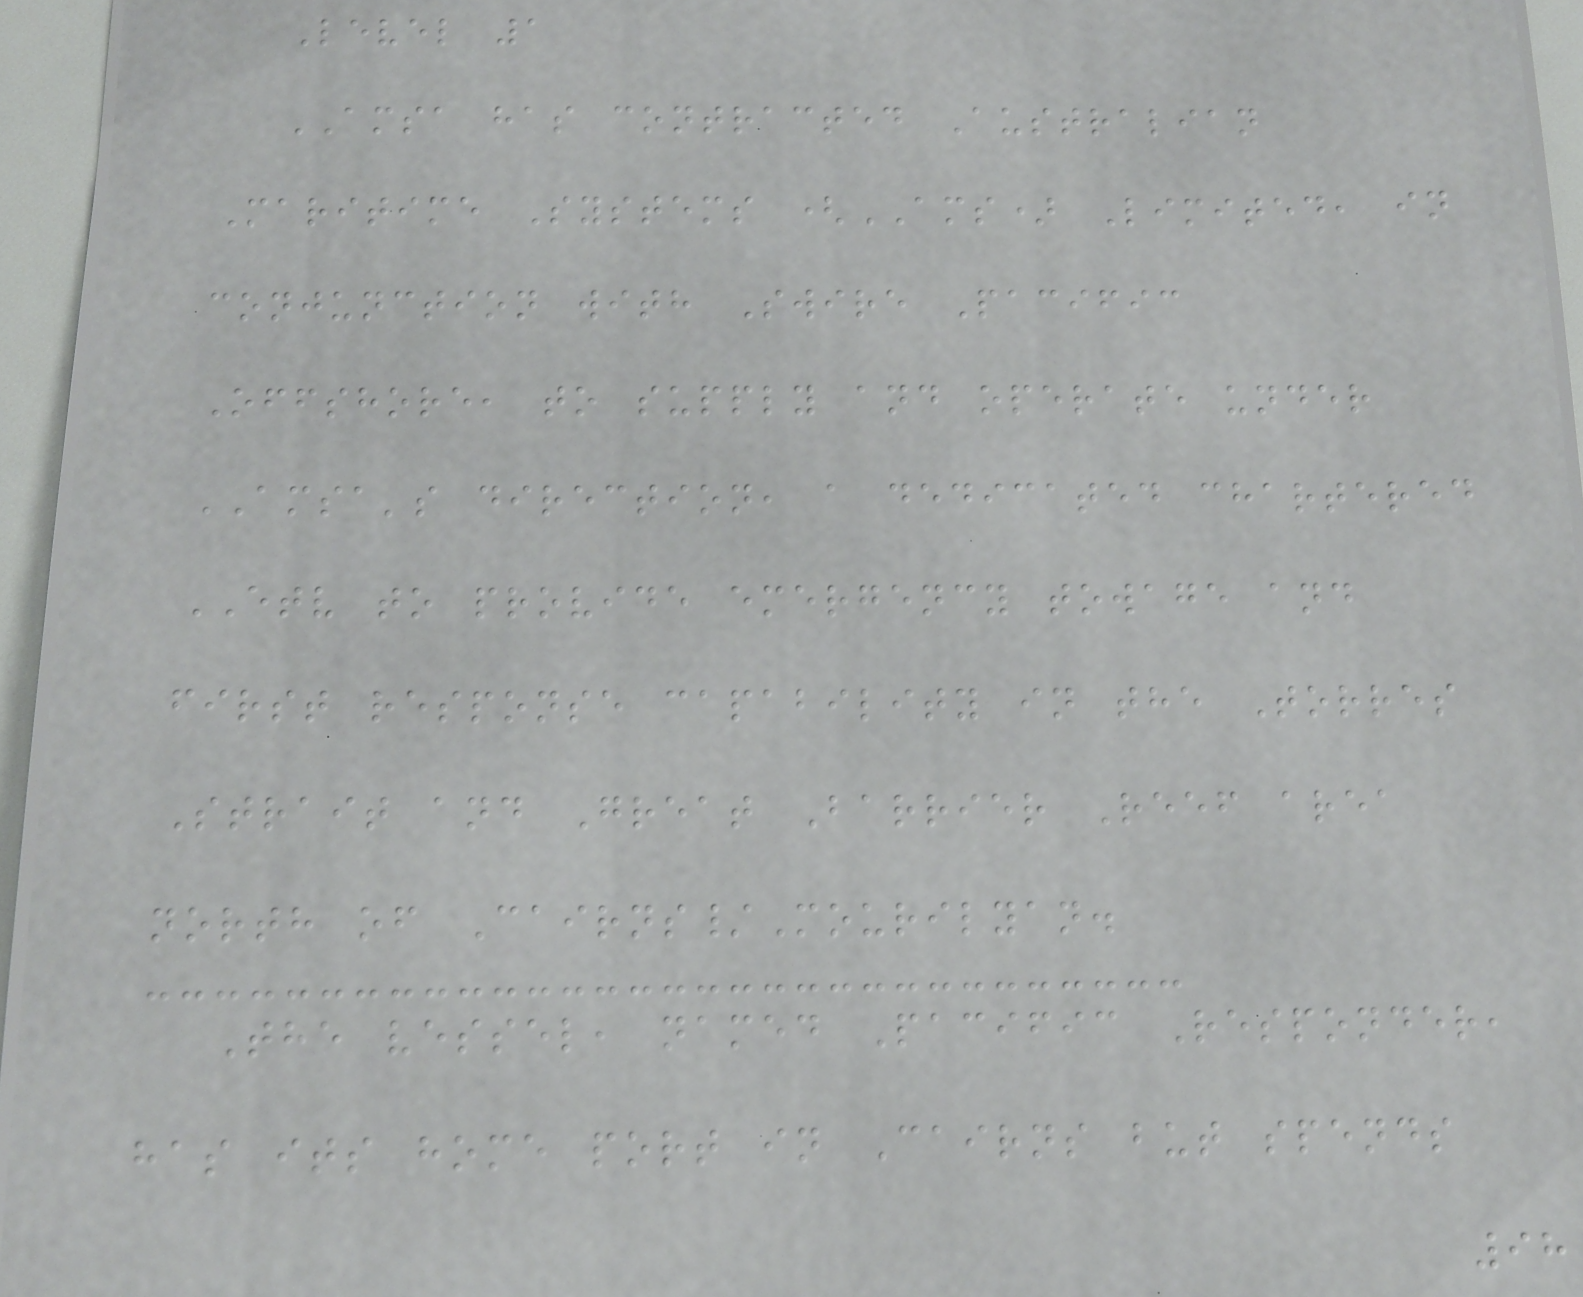Level 1
AMSA has contracted Australian
Maritime Systems (AMS) Limited, in
conjunction with Swire Pacific
Offshore, to supply and operate under
AMSA's direction, a dedicated chartered
ETV to provide emergency towage and
first response capability in the Torres
Strait and Great Barrier Reef area
north of Cairns/Mourilyan.
The vessel, named Pacific Responder,
has its home port in Cairns but spends
98
